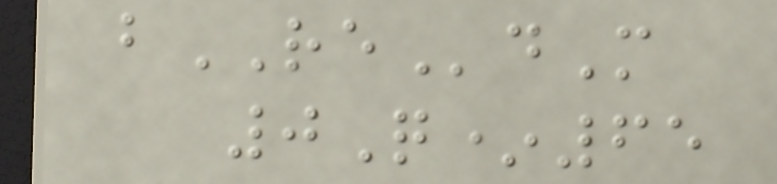bREdM
0Q*65
